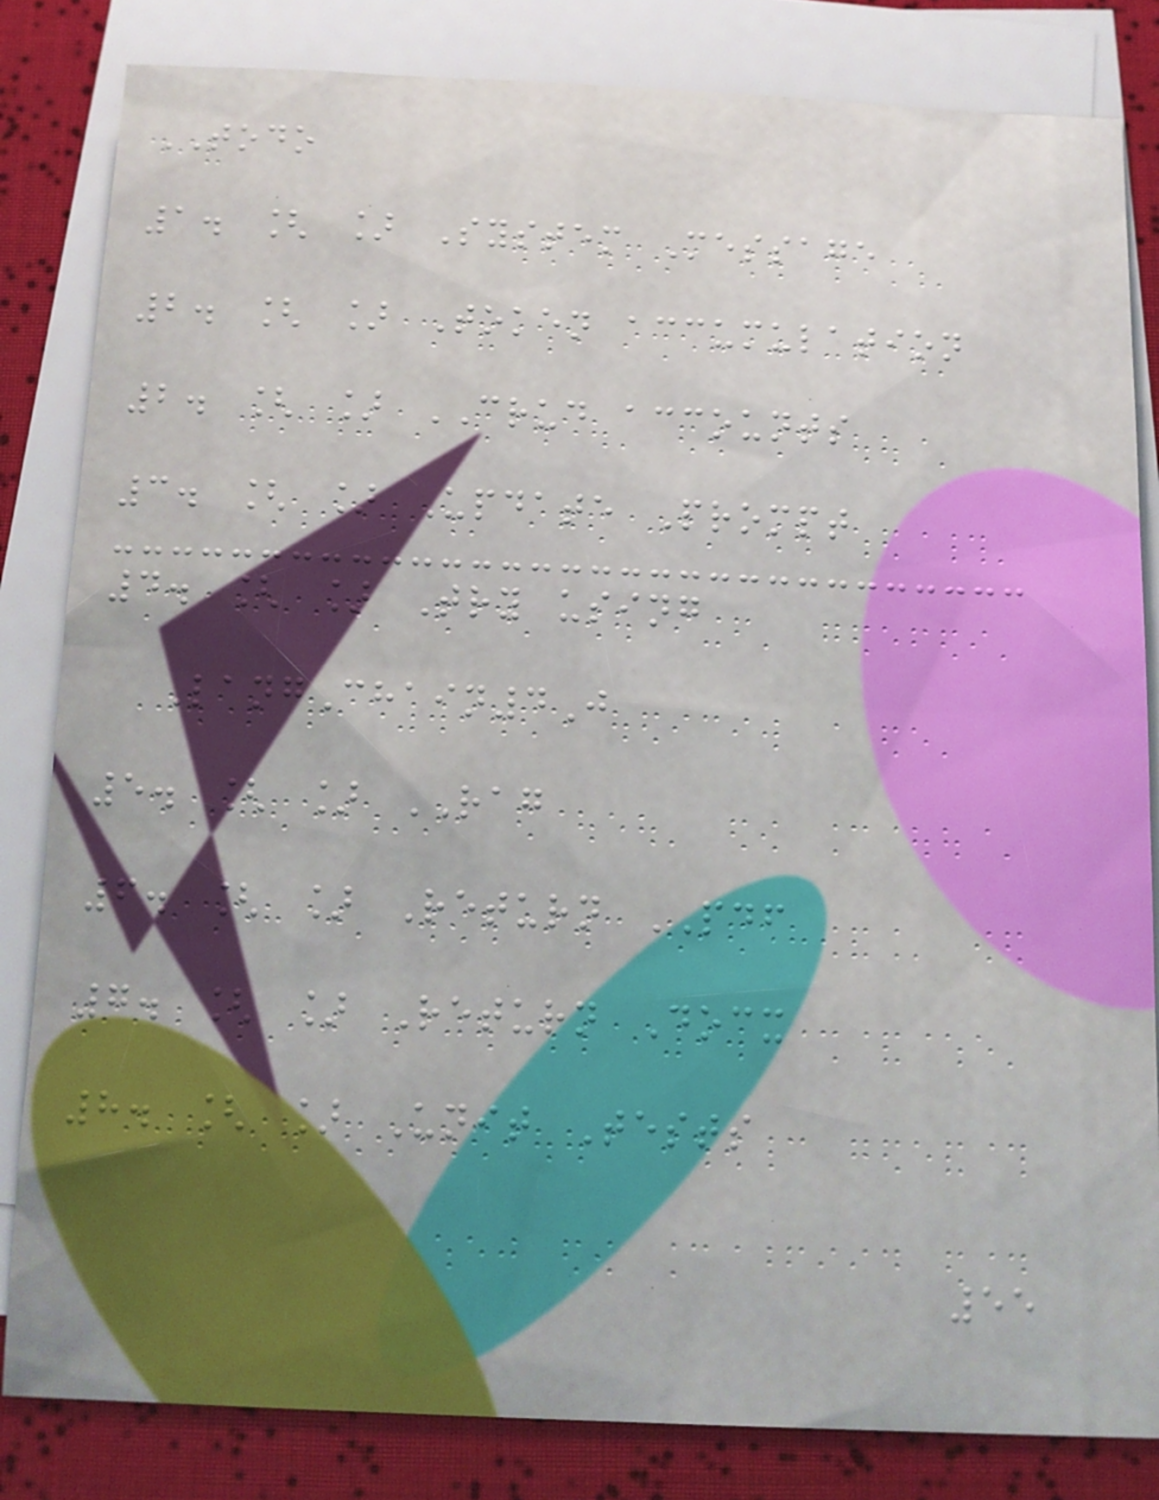TODO
1. [ ] System Message
2. [ ] Token accumulation
2. [ ] CRUD accounts
3. [ ] Update Prompt
4. [ ] Try using
LangChain4J
5. [ ] RAG
6. [ ] Return PDF
7. [ ] Return Docx
8. [ ] Unit Tests
55
